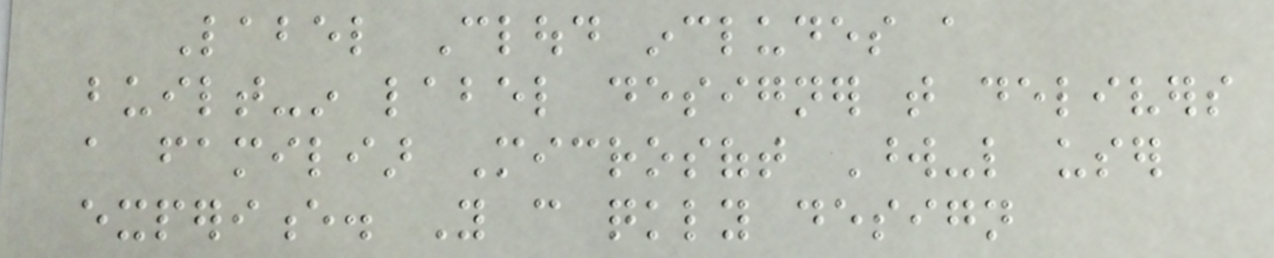Label Cloud includes a
built-in label designer that delivers
a familiar Microsoft Word-like user
experience. You can quickly design
